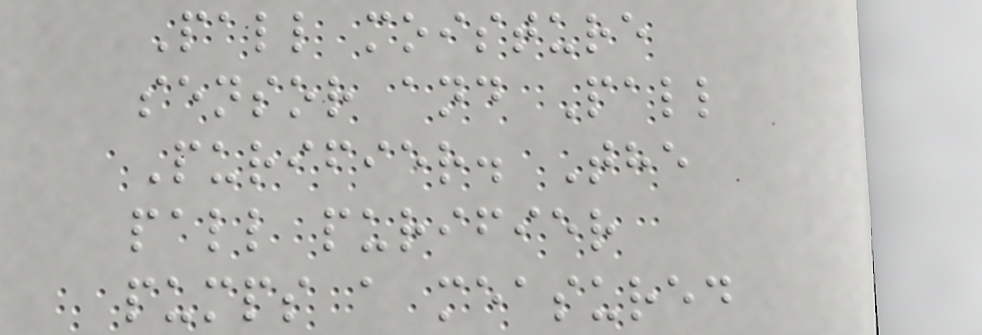Pall moisture
sensor and Pall
Purifier. The
pall purifier
pumps a measured
